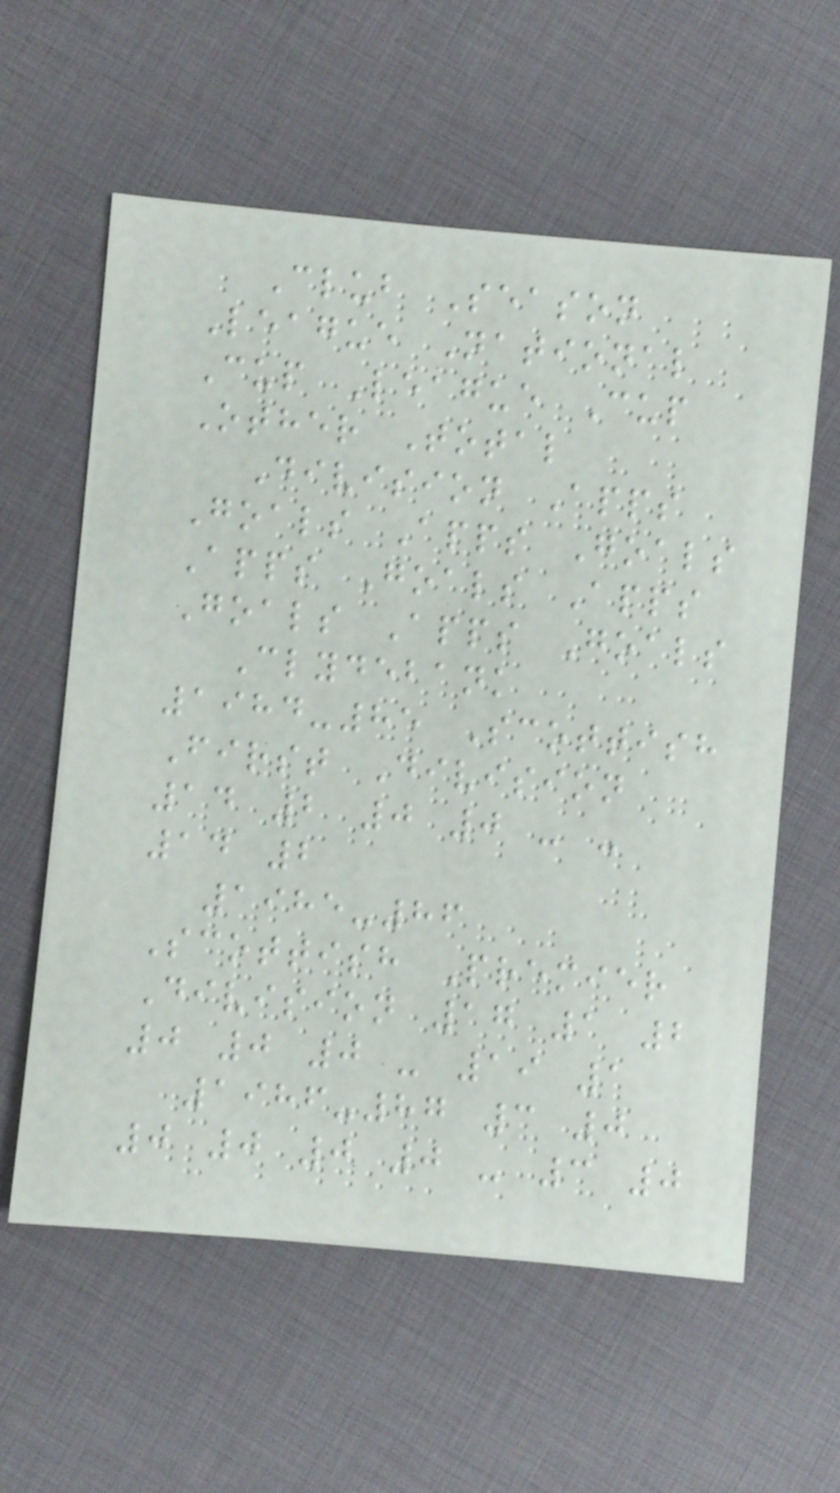Club Season
League National
Cup League Cup
Other Total
Division Apps
Goals Apps Goals
Apps Goals Apps
Goals Apps Goals
Clydebank
1984-85 Scottish
First Division
14 2 0 0 - -
14 2
1985-86
Scottish Premier
Division 17 1 2
0 0 0 - 19 1
1986-87 3 0
0 0 0 0 - 3 0
